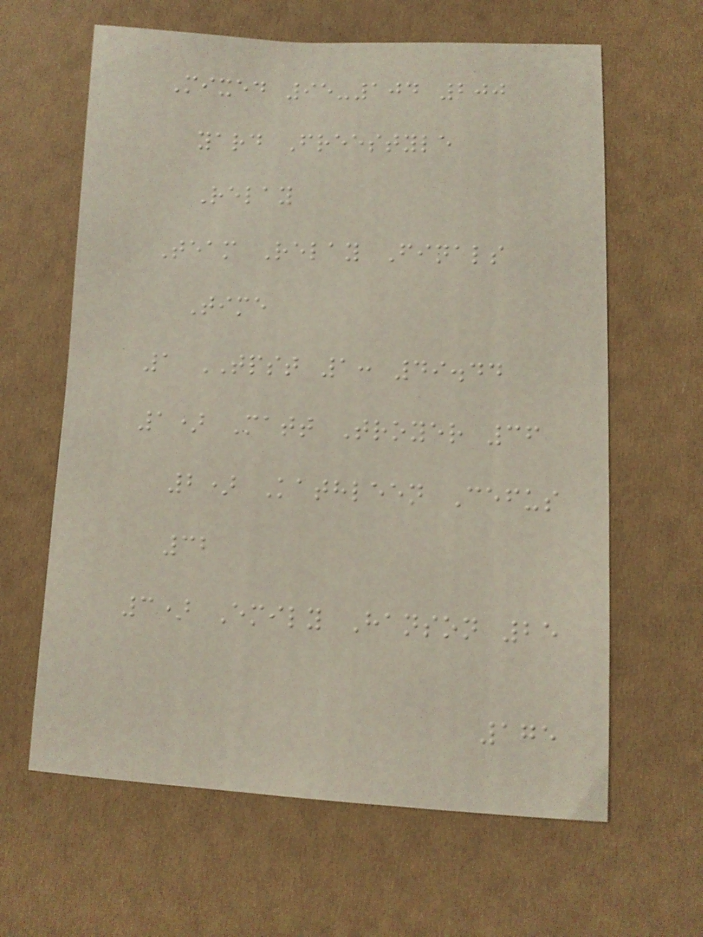Mixed 95-104 200
yard Freestyle
Relay
Team Relay Finals
Time
1 TPST 1: 49.44
1) Matt Troyer 36
2) Kathleen Cefus
32
3) Emily Hanson 25
175
